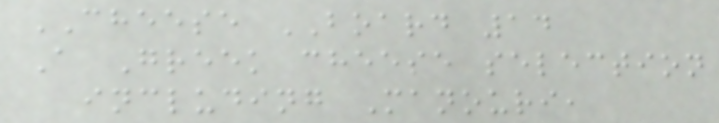CHEESE BOARD 14
A Greek cheese selection
including Manouri,
